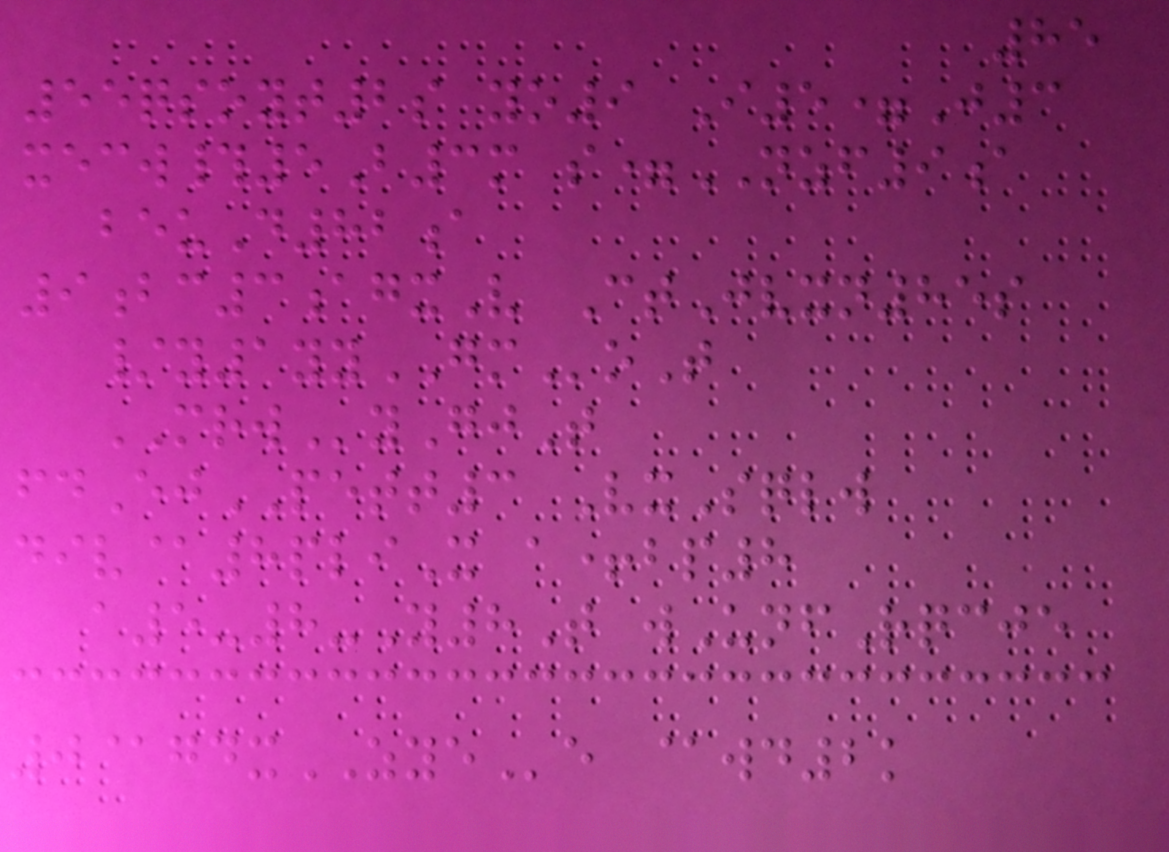85
55qsoyt2s yo9 I5=J3
xecw#5B3m s=NZF9a
beuD82a
9bc3agxV CtJvxn85s
/y1yyGMoT
MRWyGjT
fdEjPETT3 VxSqlw
div@8pliX a+bp8
a5-8-Y8T wUnfRqcje
0@gdxZYEe @wd2k
